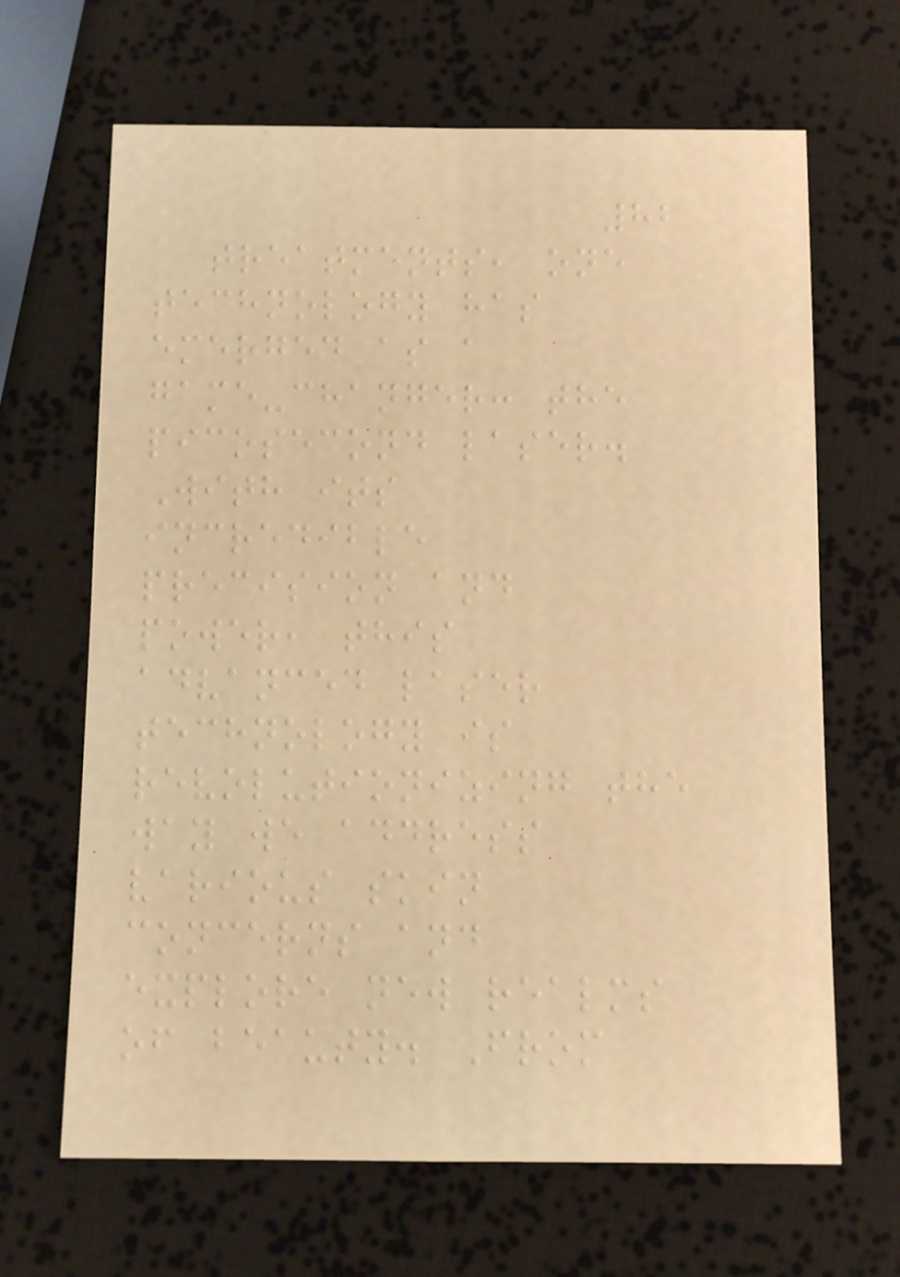82
treatments, one
technology has
emerged as a
game-changer: the
picosecond laser.
With its
incredible
precision and
power, this
advanced laser
technology is
revolutionizing the
way we address
various skin
concerns and
explore new realms
of beauty. From
